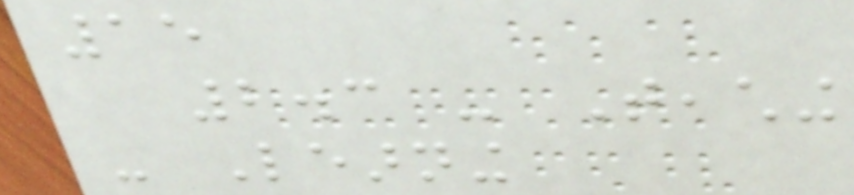15
2.3 - Teaching
- Learning
